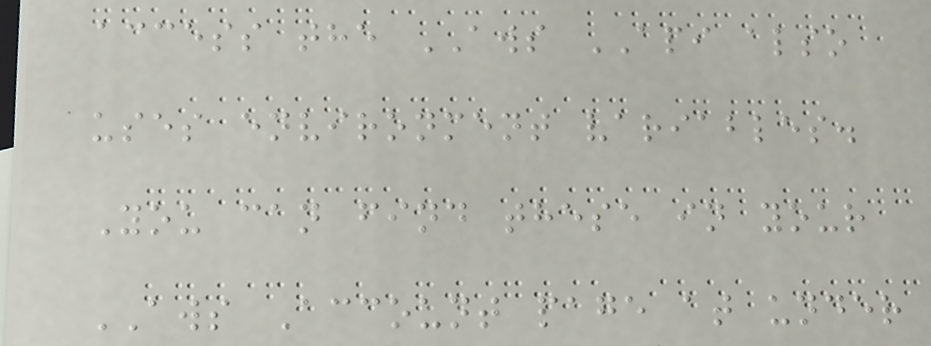access the AWS API also
uses environment variables.
You can find these in your
AWS Account page at under
